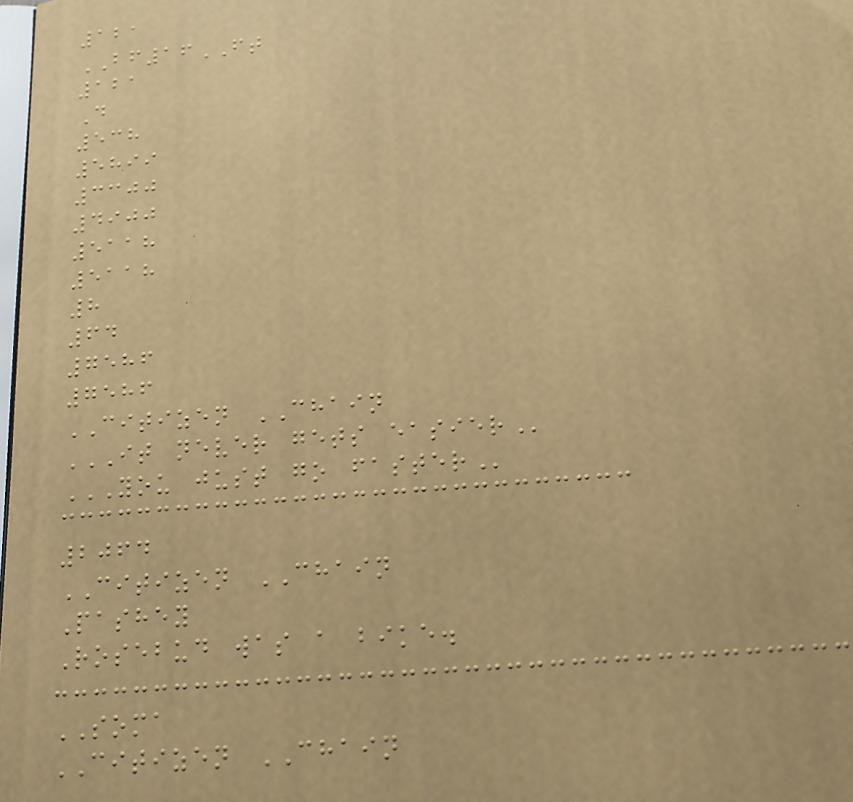121
BF16FT
121
D
538
5899
3300
4900
5118
5118
8
64
7586
7586
CITIZEN CHAIN
IT NEVER GETS EASIER
YOU JUST GO FASTER
2064
CITIZEN CHAIN
Pashey
Rosebud was a bike.
SOMA
CITIZEN CHAIN
